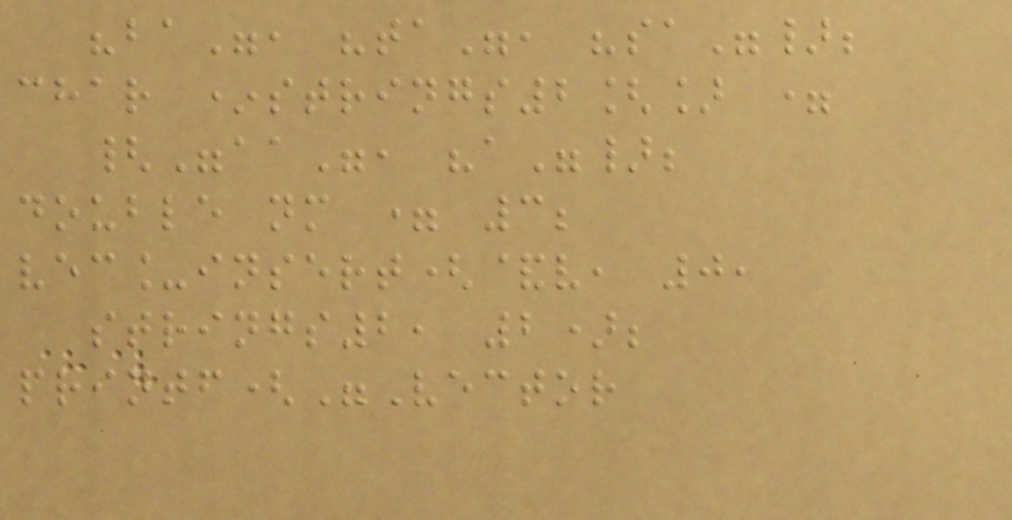"ba", "ta", "sa"};
char *strings2[] =
{"aa", "a"};
double nm = 3;
vec_insert(&v, 0,
strings2, 2);
printf("Vector
